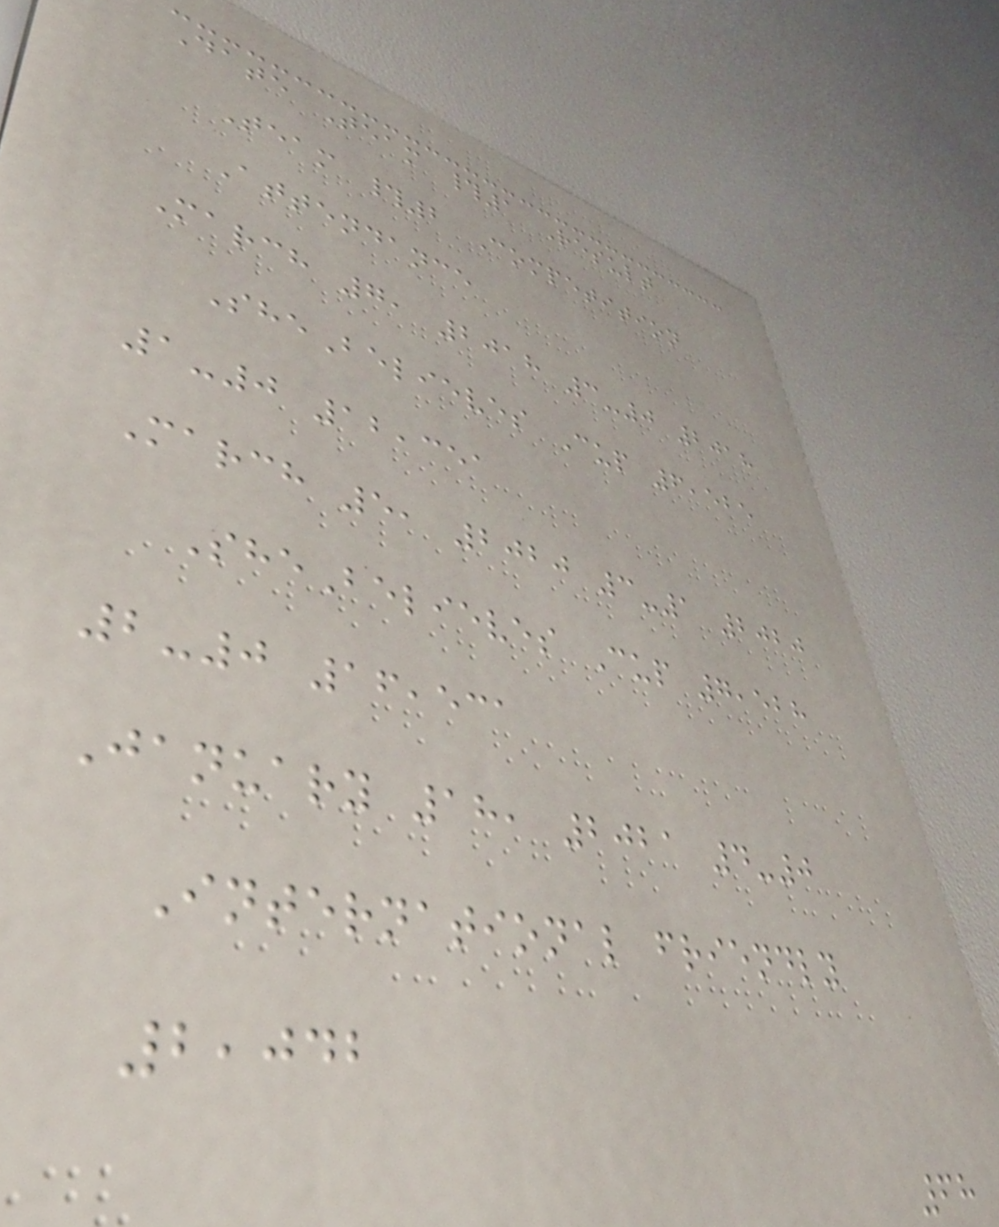Date Team #1 Result
Team #2 Competition
Attendance
March 7, 2018 3-0 2018
SheBelieves Cup 6,525
1-0 12,351
March 5, 2020 3-1 2020
SheBelieves Cup 7,528
2-0 16,531
January 18, 2021 4-0
International friendly
2,042
68
